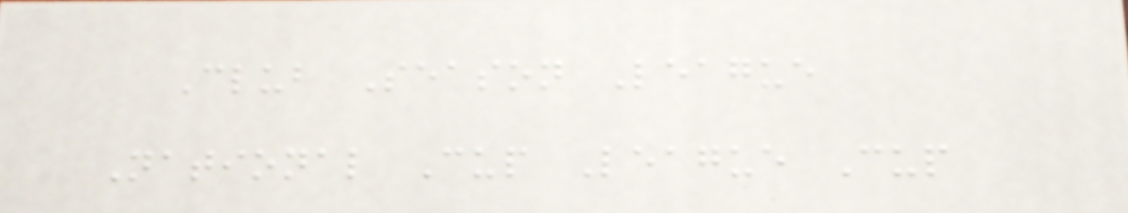Club Season League
National Cup League Cup
